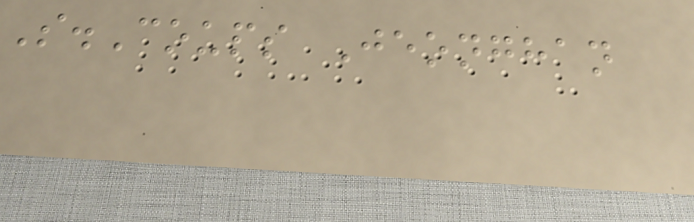S.Coups Jeonghan
